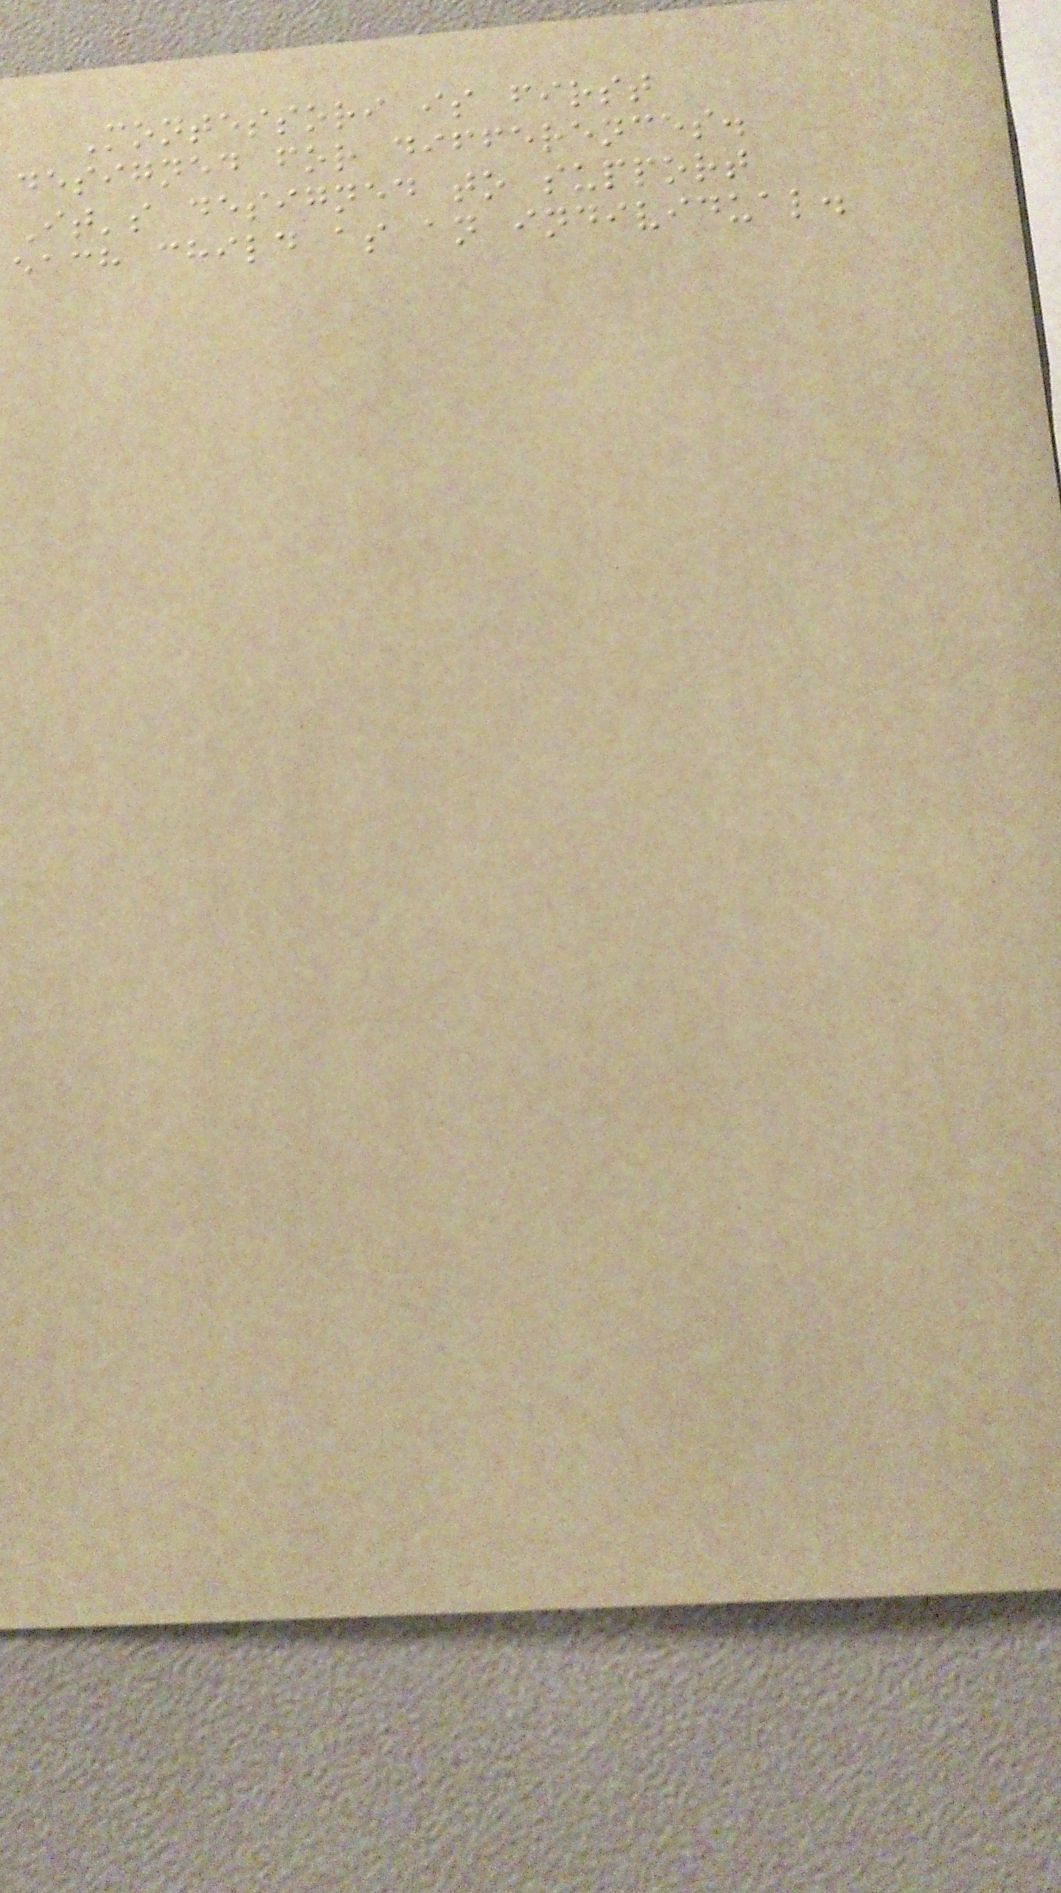Montessori is first
designed for differences.
It's designed to support
each child as an individual.
